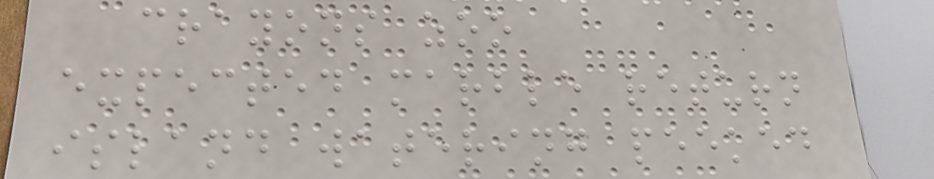crayons zoo
expected marble return
island watering peeked
